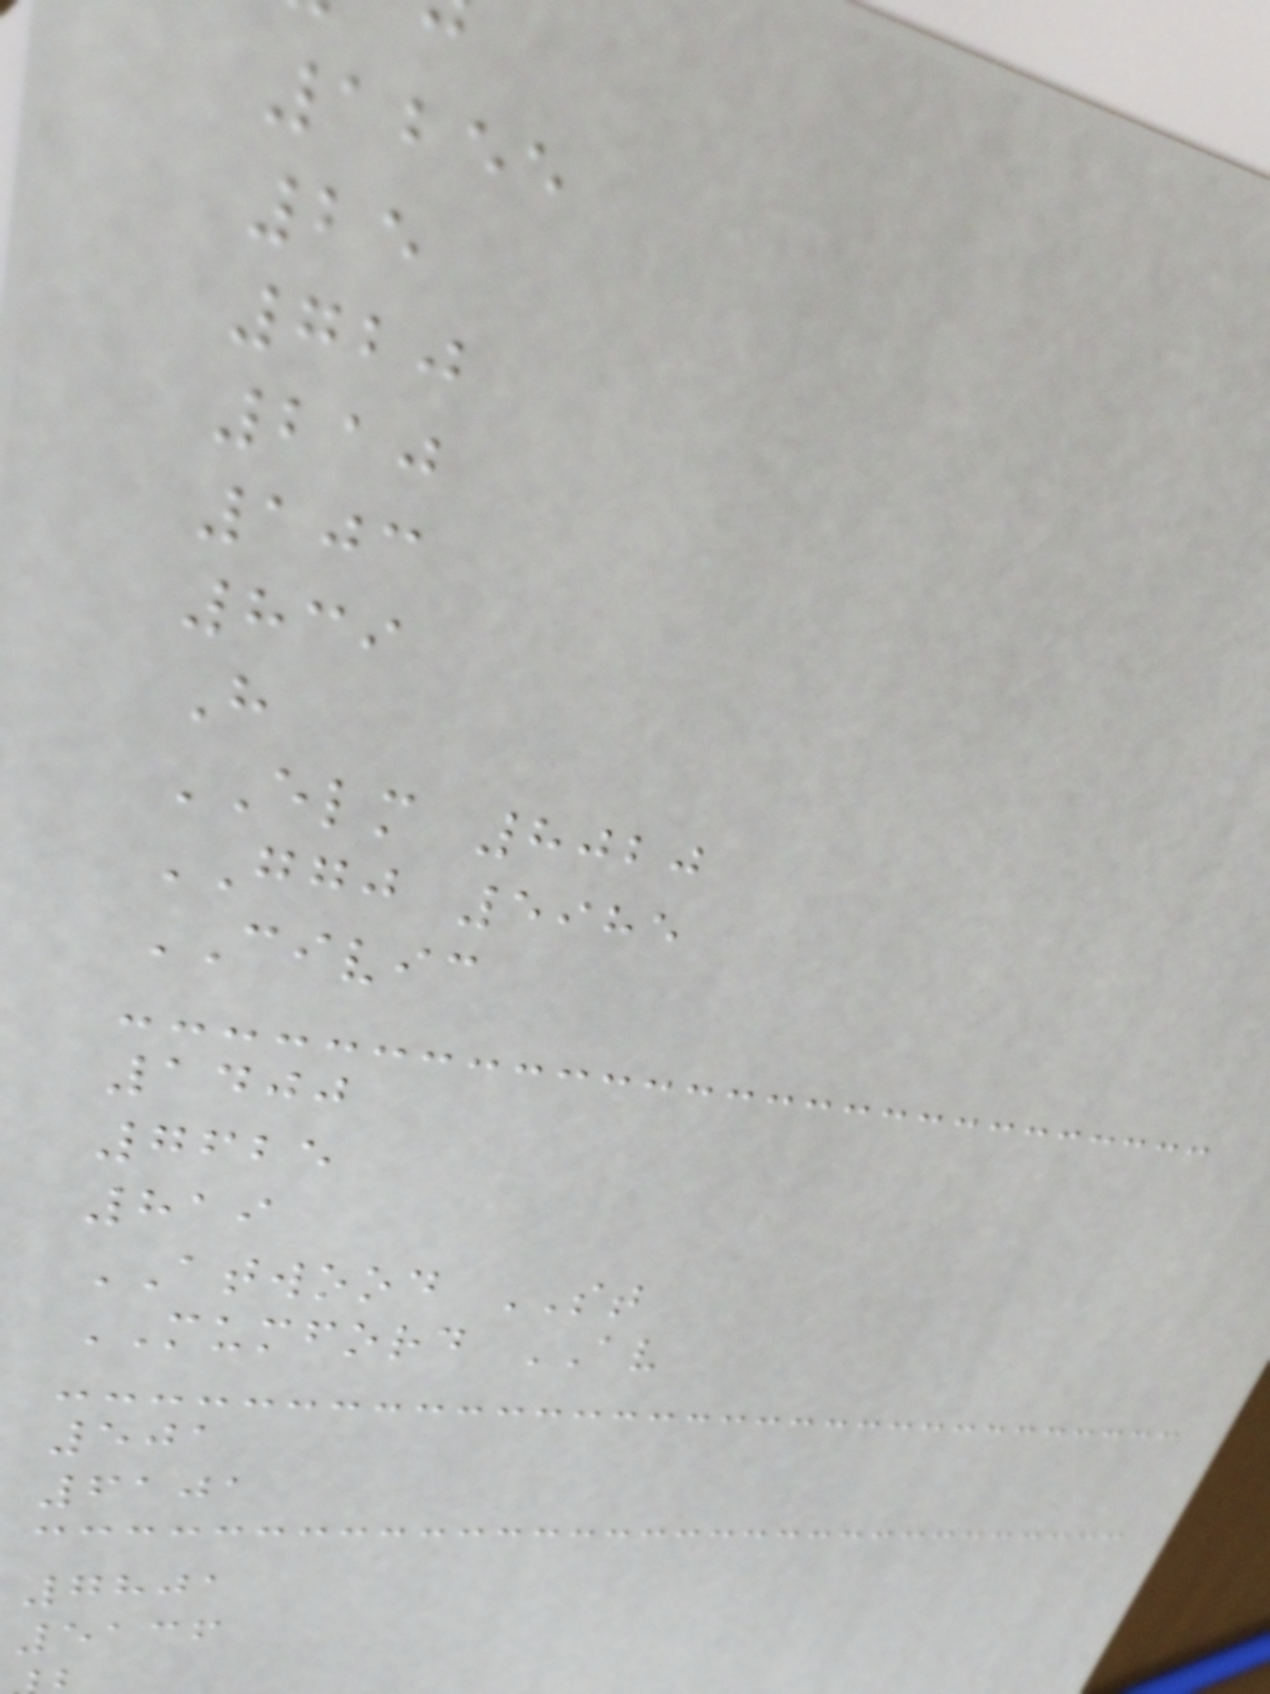1255
25
720
210
103
839
H
ELM 8020
GGJ 5985
CIVIC
1400
7625
819
ATWOOD ST
MUMFORD AV
501
6101
7801
5136
